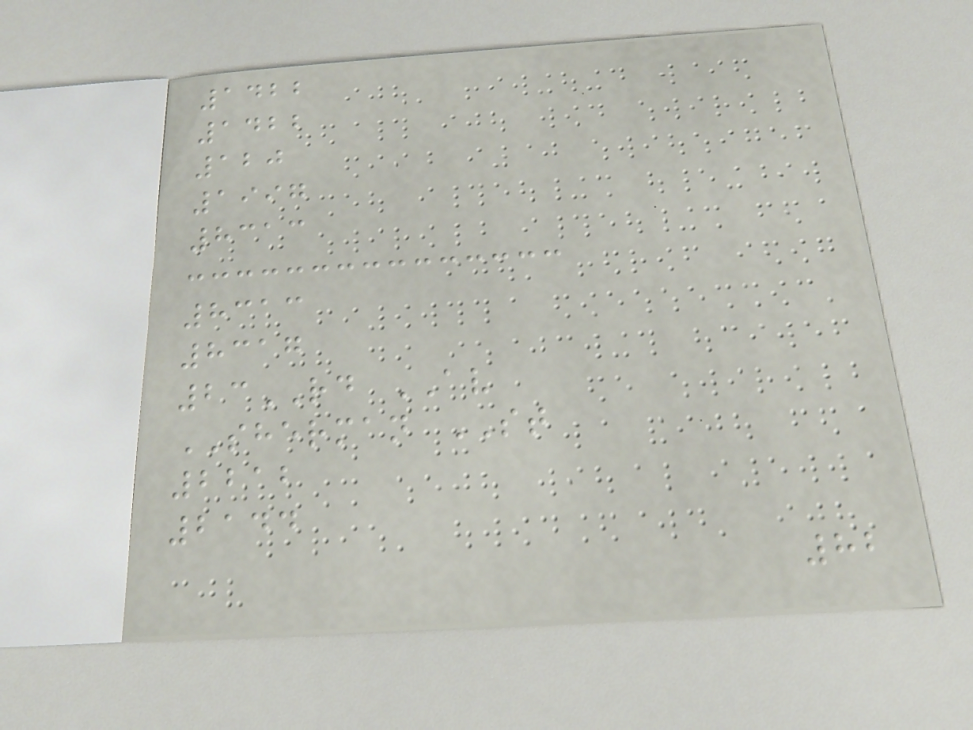1422
1422
120
1997
8313
8313
8317
23RD AV
SHERMAN ST
2212
2144
82
